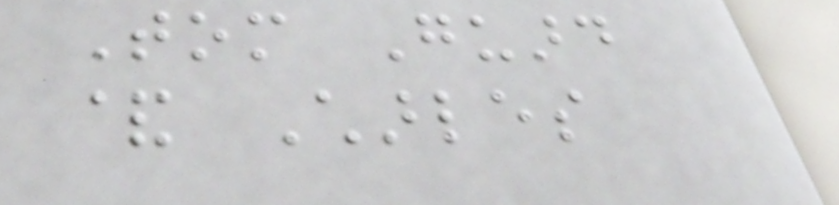Tom Guard
& Charles
